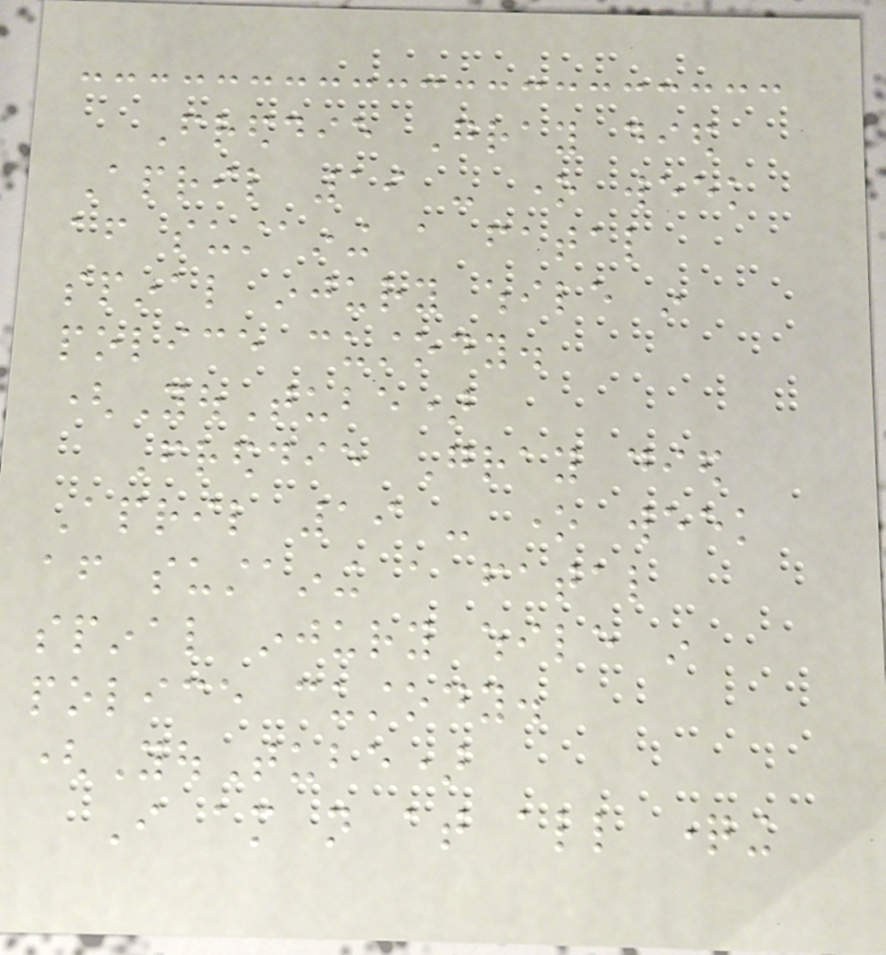Freddie Gray died
April 19 - one week
after sustaining a fatal
spinal injury while in
police custody.
(YouTube)
Freddie Gray died
April 19 - one week
after sustaining a fatal
spinal injury while in
police custody.
(YouTube)
I am not at all questioning
